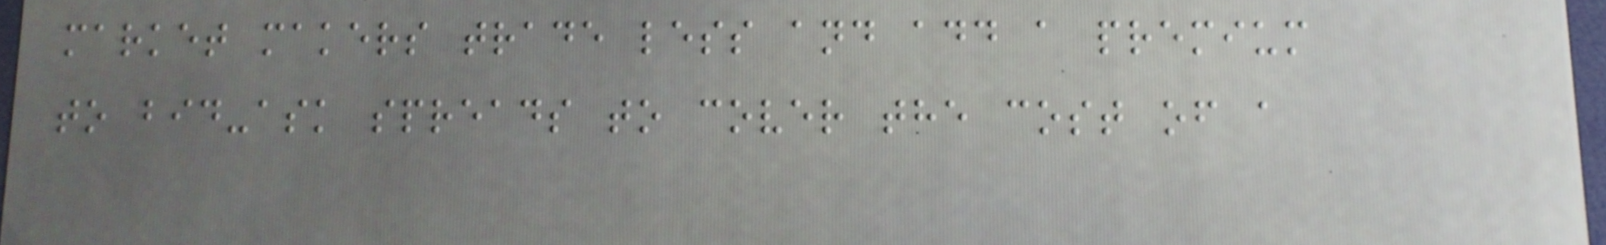market makers trade less and add a premium
to bid-ask spreads to cover the cost of a
